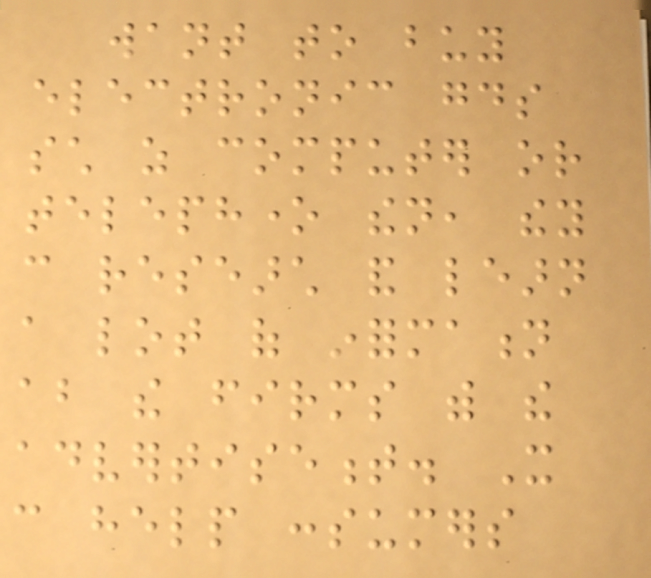want to buy
electronic goods
such as computer or
telephone then, they
can research and learn
a lot of information
about the firms with the
advertisement. It
can help consumers
